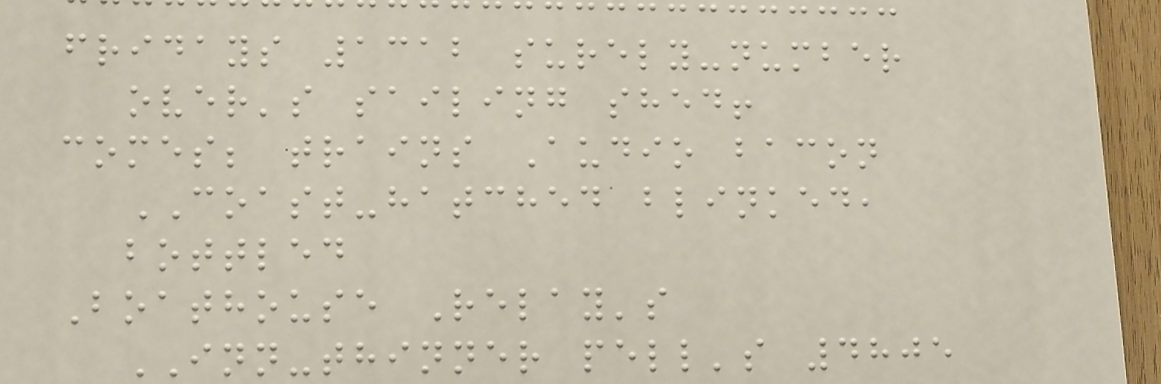fridays 1312 surely-number
over's sailing shed!
comes; trains Audio bacon
COAST-hatched blinked,
bottled
Boathouse Relay's
INN-thinner pell's 4805
